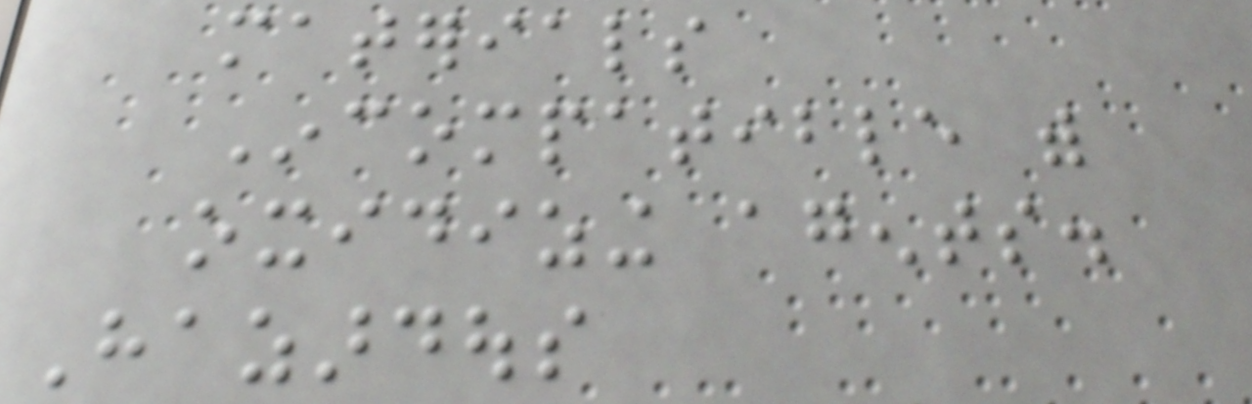materials
Incompatible with
oxidizing agents.
Hazardous
